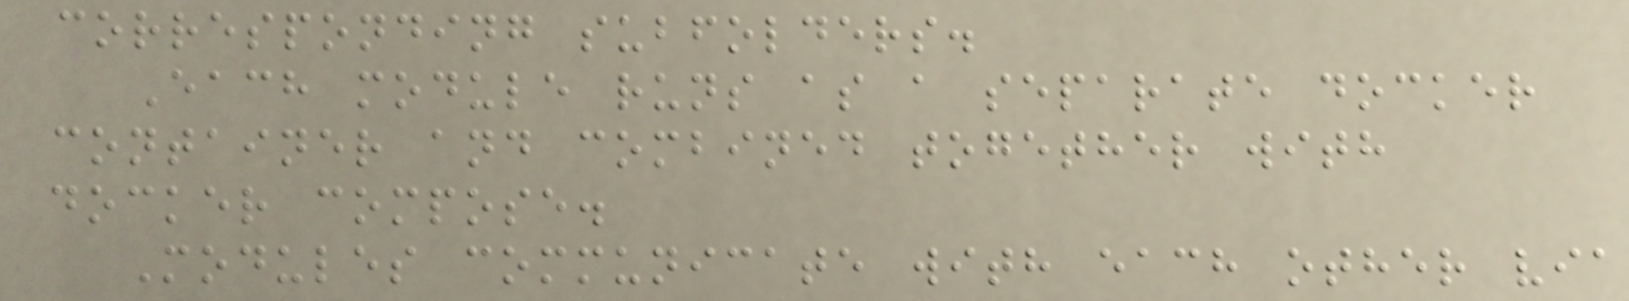corresponding subfolders.
Each module runs as a separate docker
container and combined together with
docker compose.
Modules communicate with each other via
